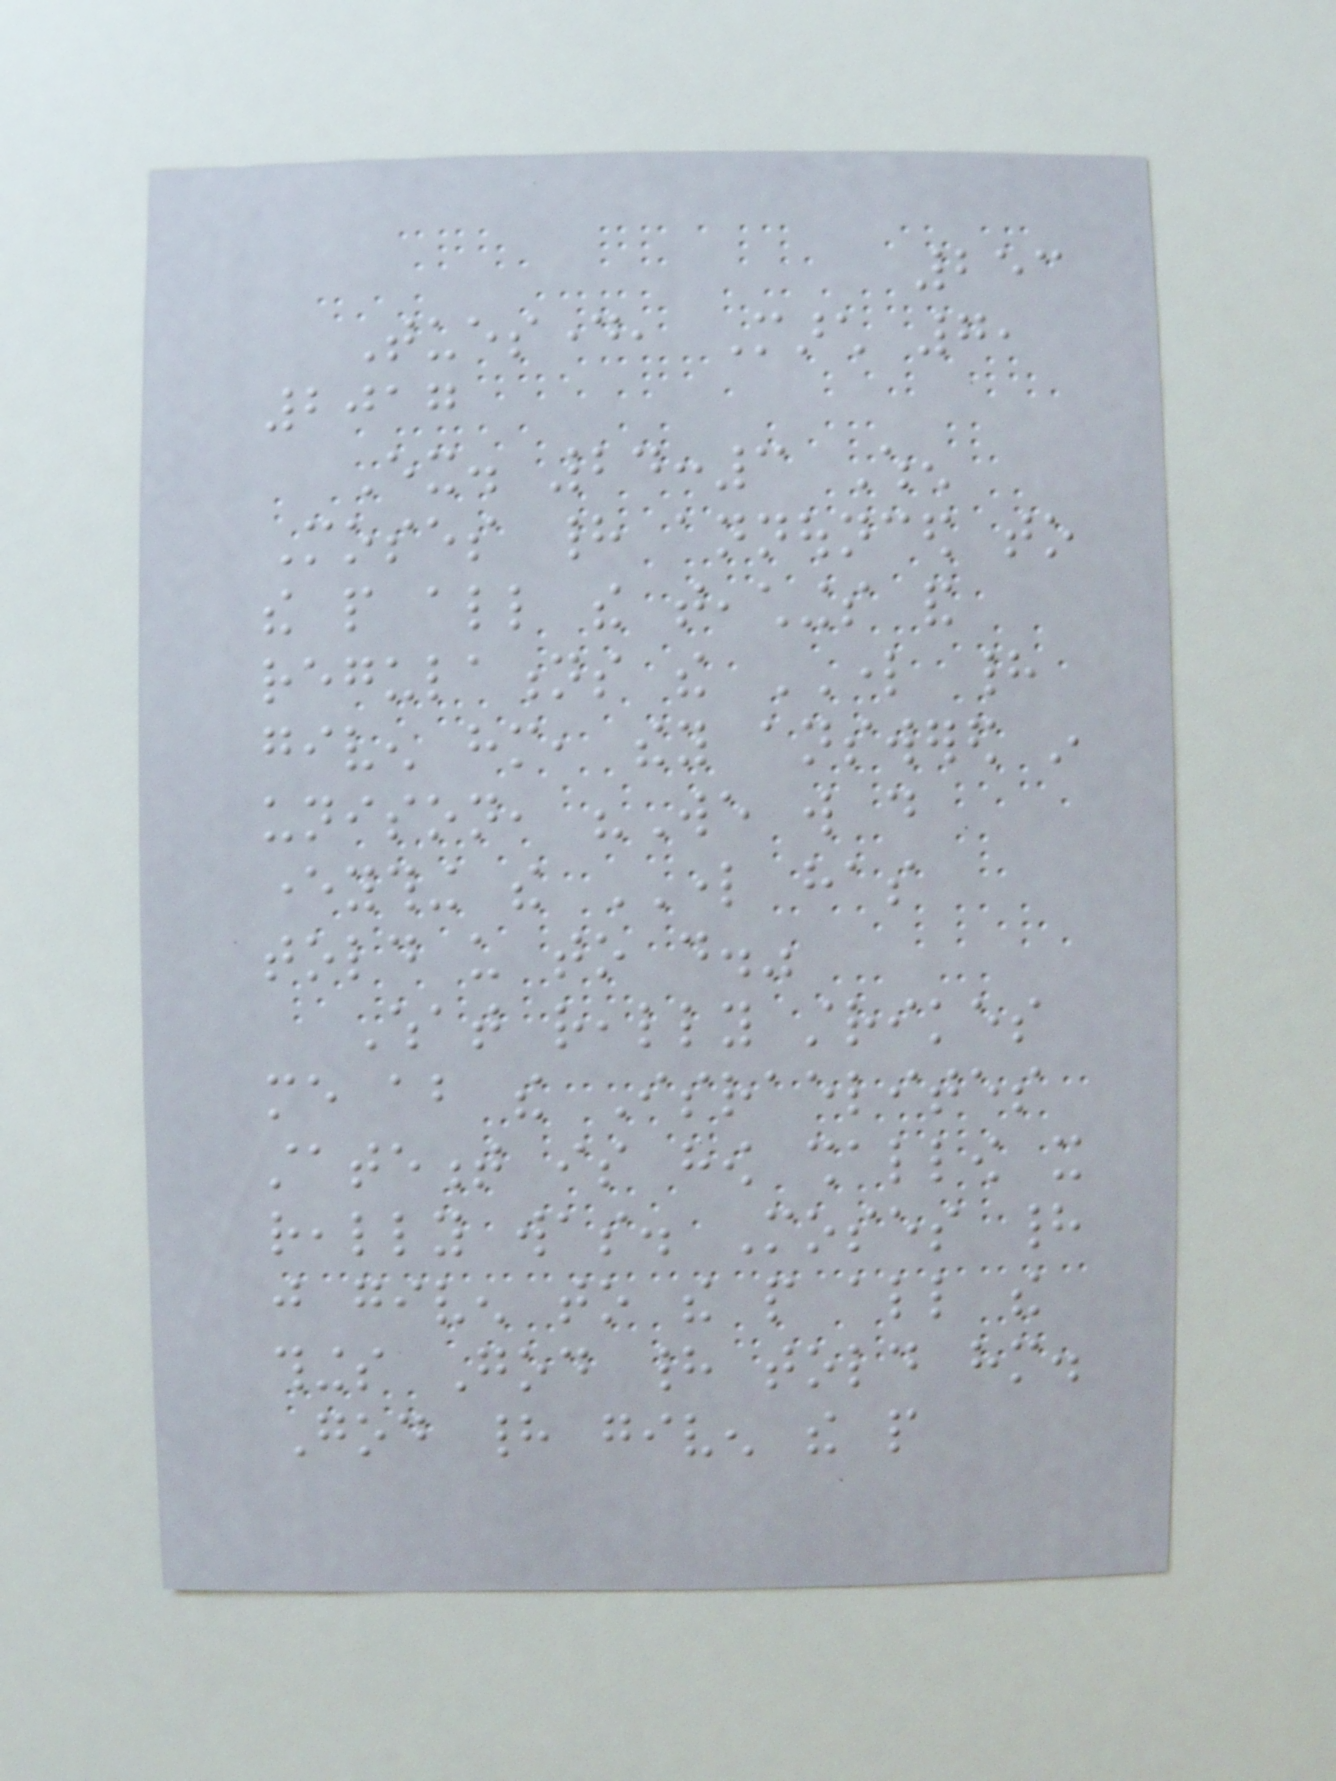253
Tuesday, March 7,
2017
Ex. 24:3 When
Moses had announced to
the people all the teachings and
regulations the LORD had
given him, they answered in
unison, "We will do
everything the LORD has
told us to do."
What really strikes
me about the Israelites
statement is how shallow it
really was. Moses had
just given to the people all the
things God had told him.
God had given the people
